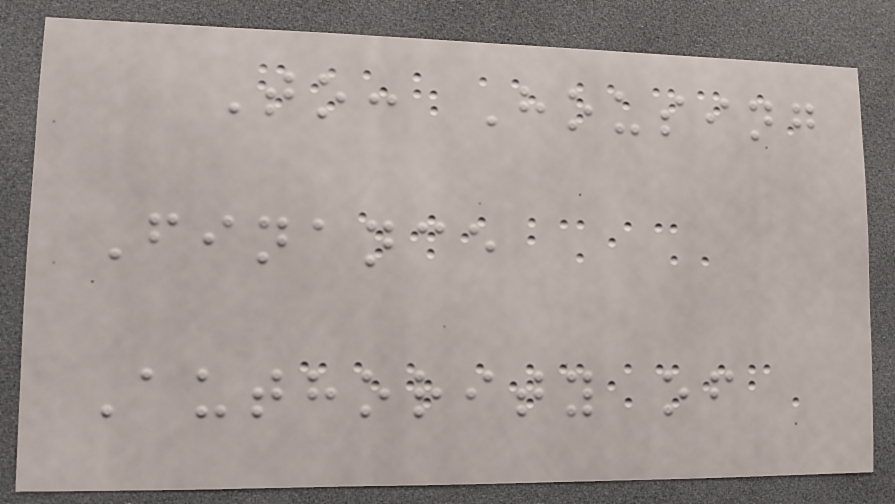To: Housing
Finance
Authority of
